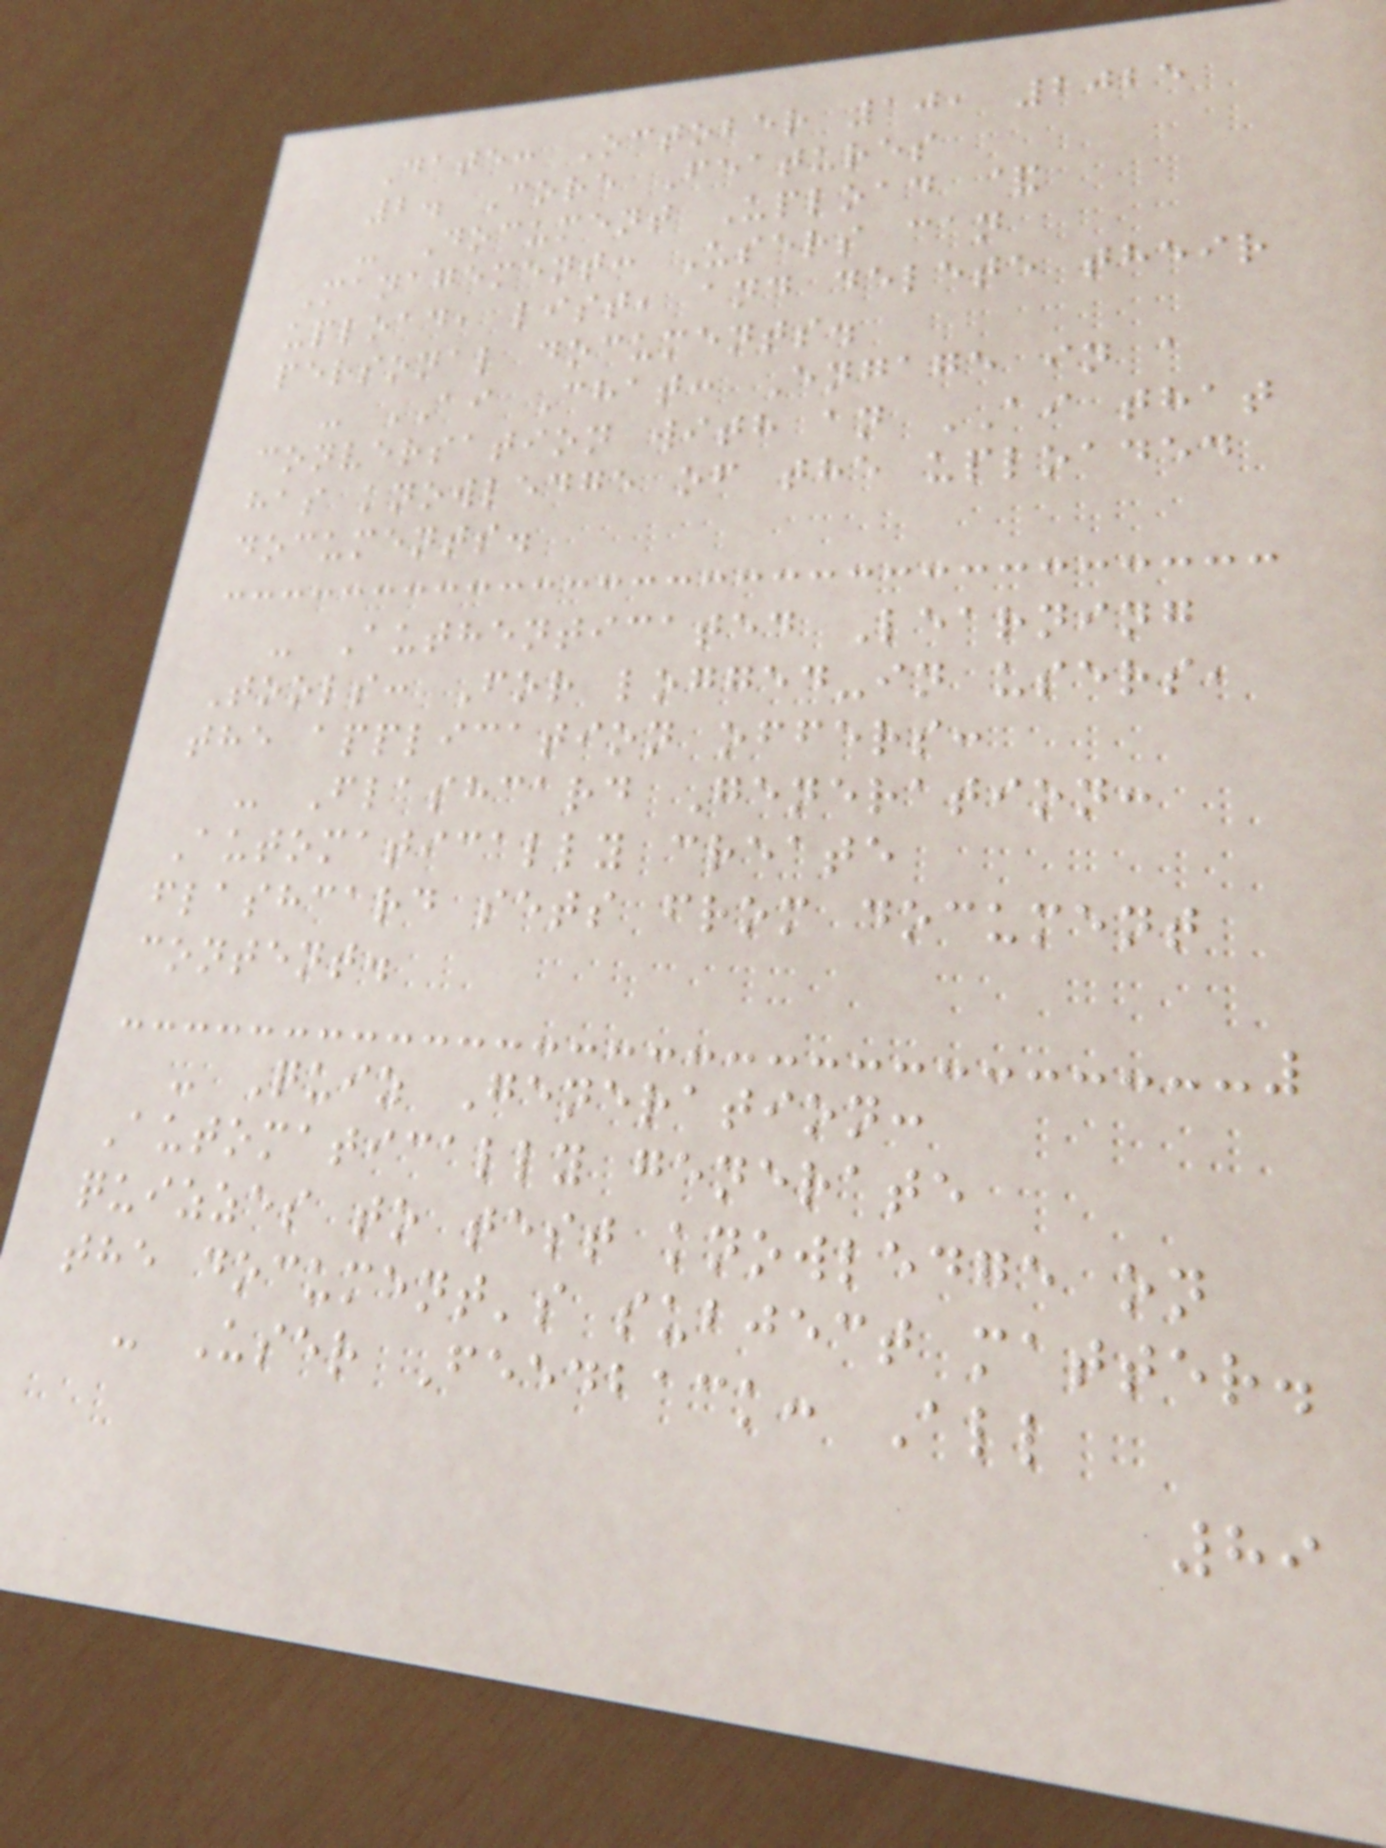Date: October 10, 2025
2. Core Features
- Document Upload &
Management: Users can
upload, list, and delete their
personal documents.
- AI Chat: Engage in a
conversation with an AI that
has knowledge of the uploaded
documents.
- Authenticated Learning
Tools: For logged-in users,
the application offers:
- Flashcard Generation:
Automatically create
flashcard sets from document
content.
- Quiz Generation:
Automatically generate
quizzes to test knowledge on
the document's subject matter.
- User Feedback: All
89
